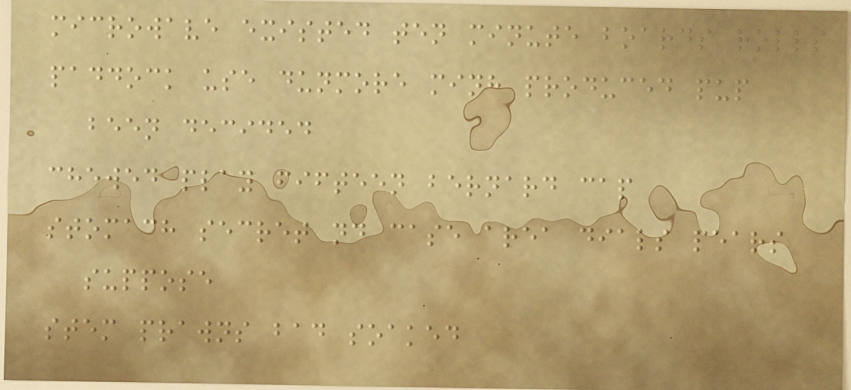microwave existed ten minute boards rolls
paddock use dunmore minh produced pup
been decided
chewed play fifteen bernard cap
stomach secret nd case area dials pears
suppose
stem prawns bad soaked
